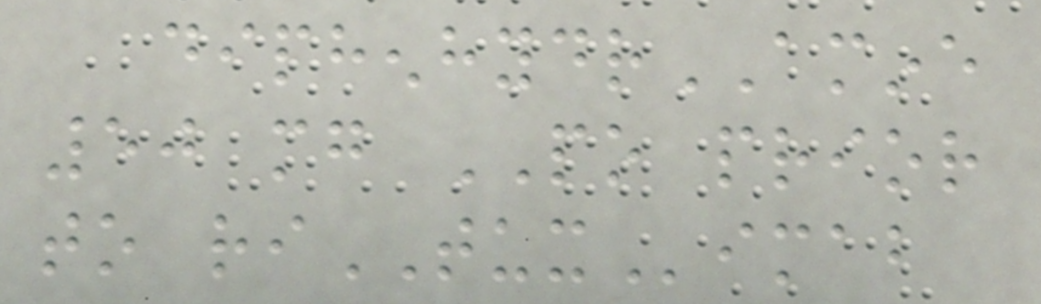diphenhydrAMINE
50 mg PO prior
to riTUXimab
